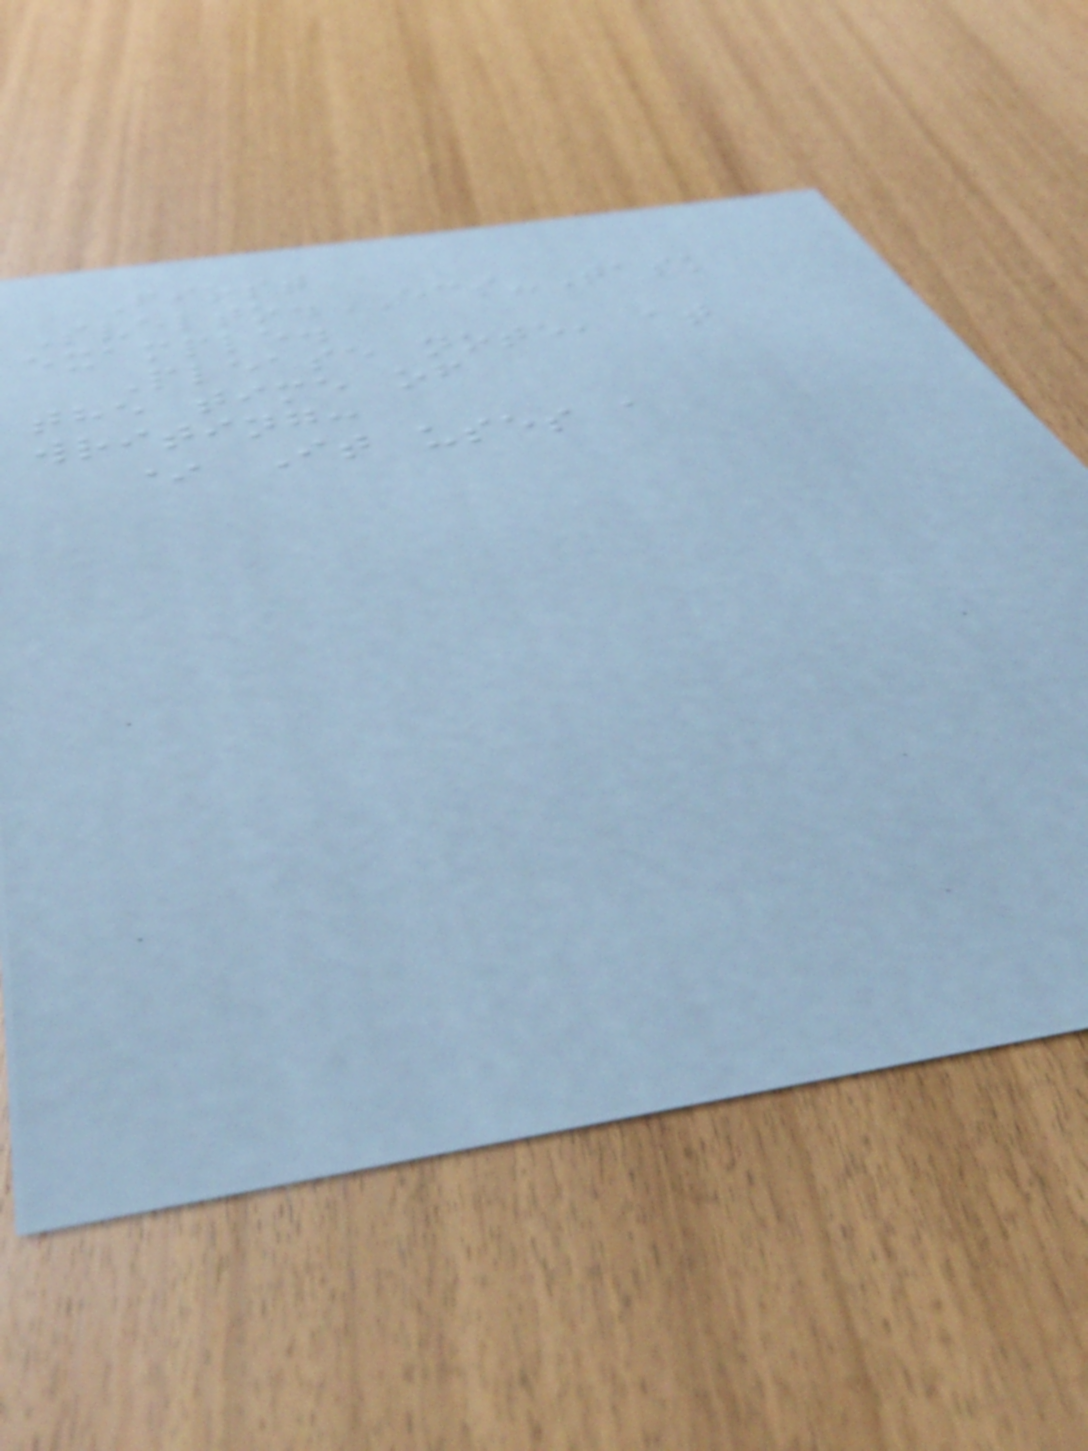First
Svelto.ECS-Task
example.
Please note, at
the time of
writing:
* It uses a
